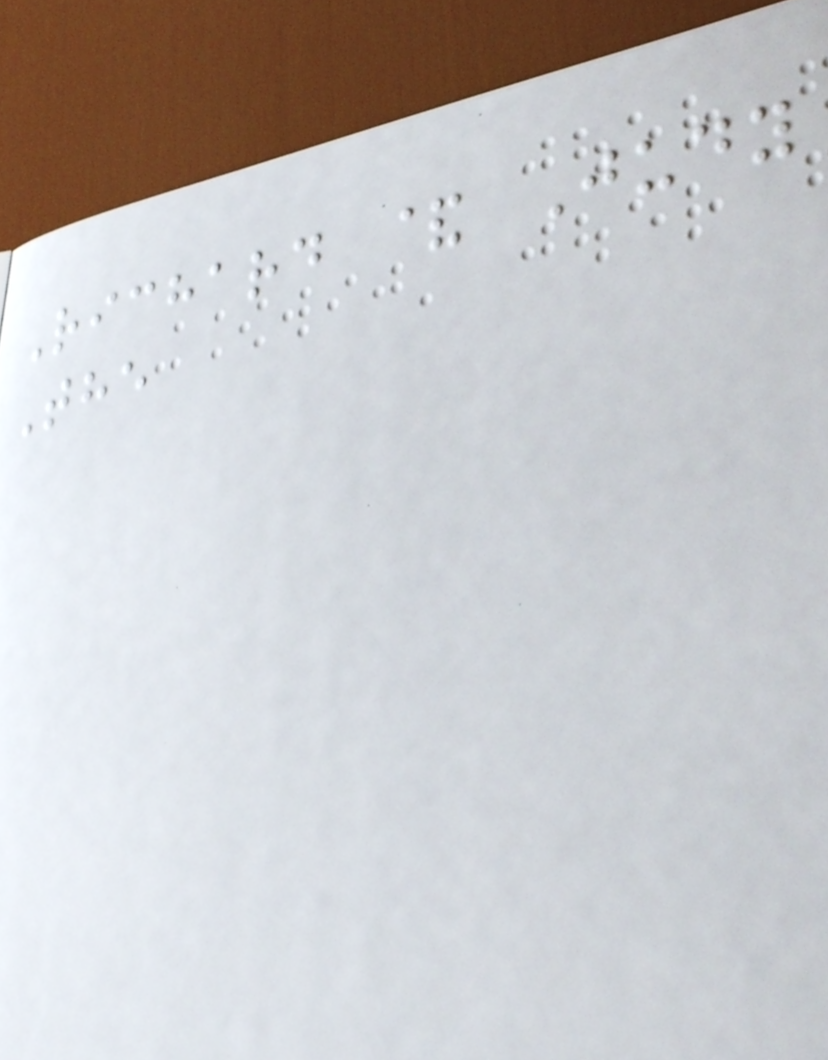Richard & Judy
The
